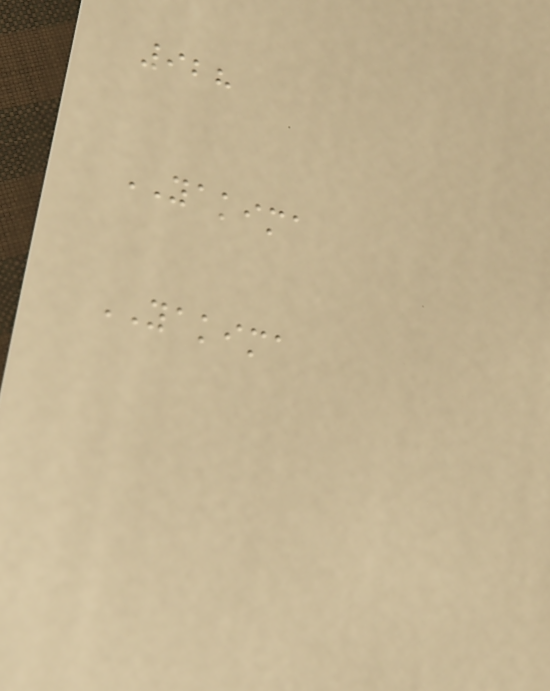928
YAKIMA
YAKIMA
